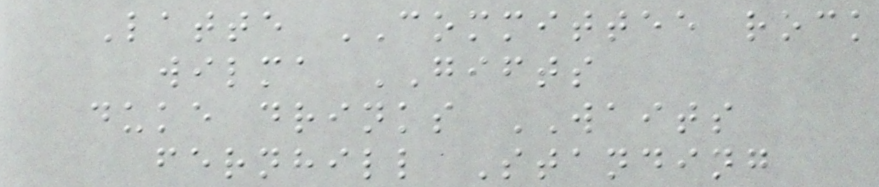Latte COMMITTEE rock
wilma GIFTS
duke drinks WAITS
fernhill Standing
